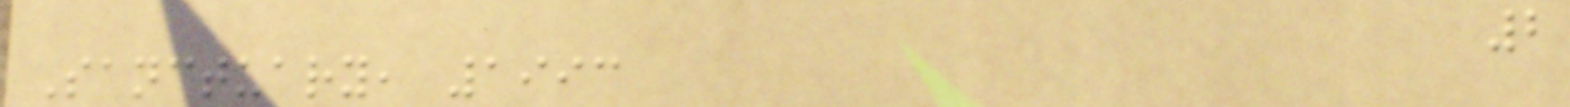2
Sanctuary, 1993
